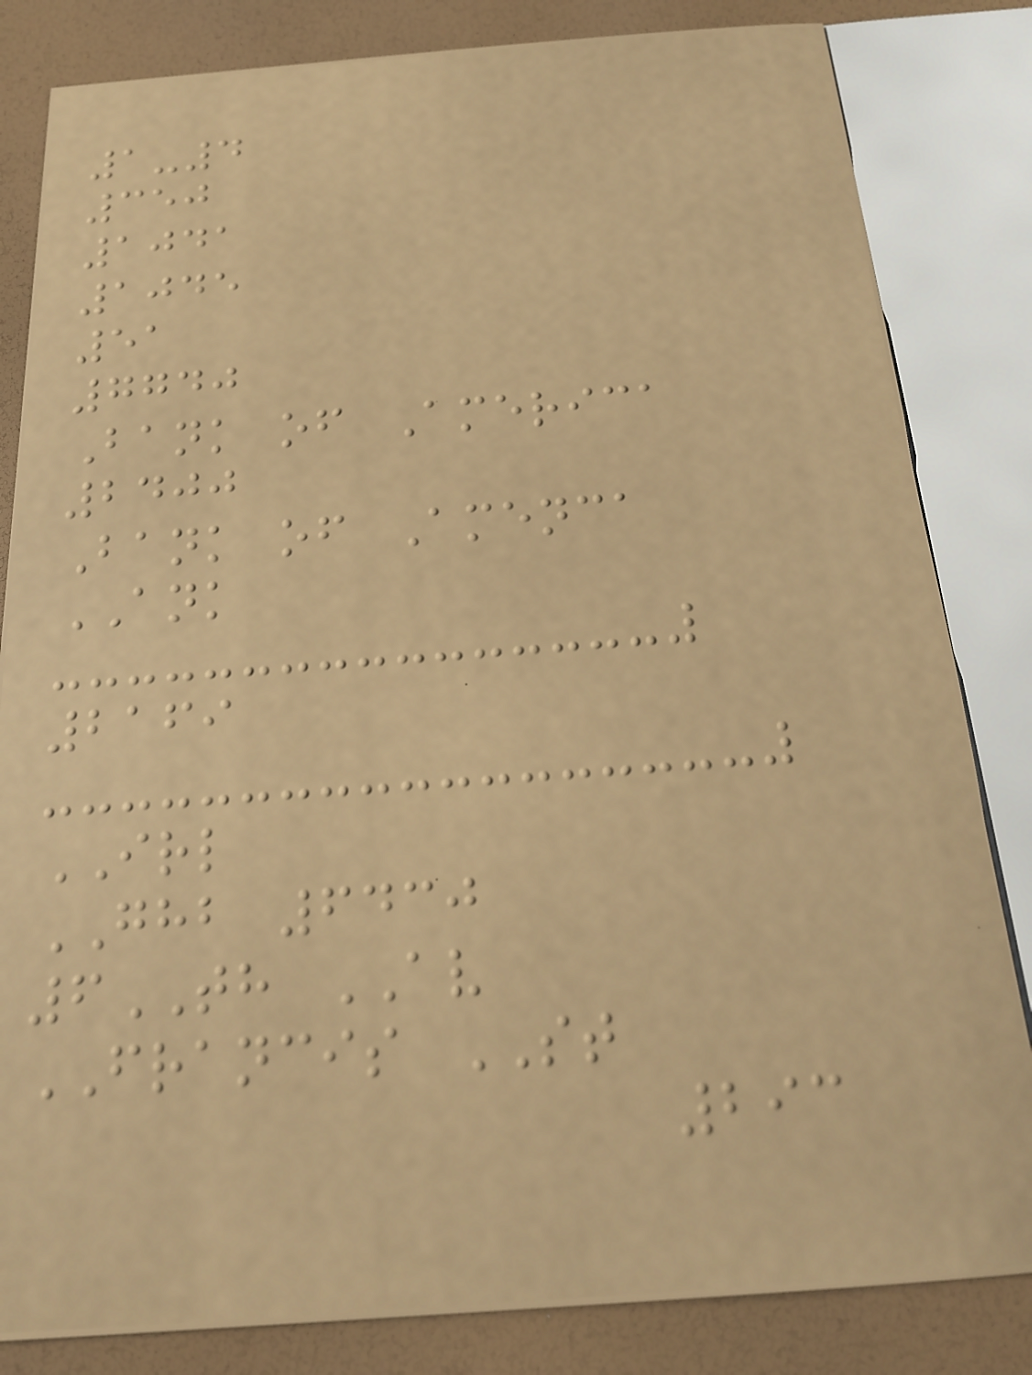1-4
350
1041
1045
51
7740
Bank of America
2400
Bank of Amenca
ANK
2169
IRL
GHB 6430
6TH AV
FRANCIS ST
293
